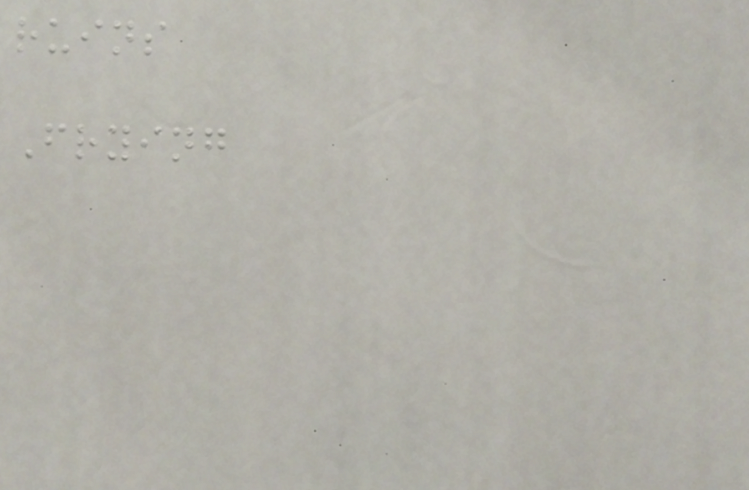ruins
Frying
